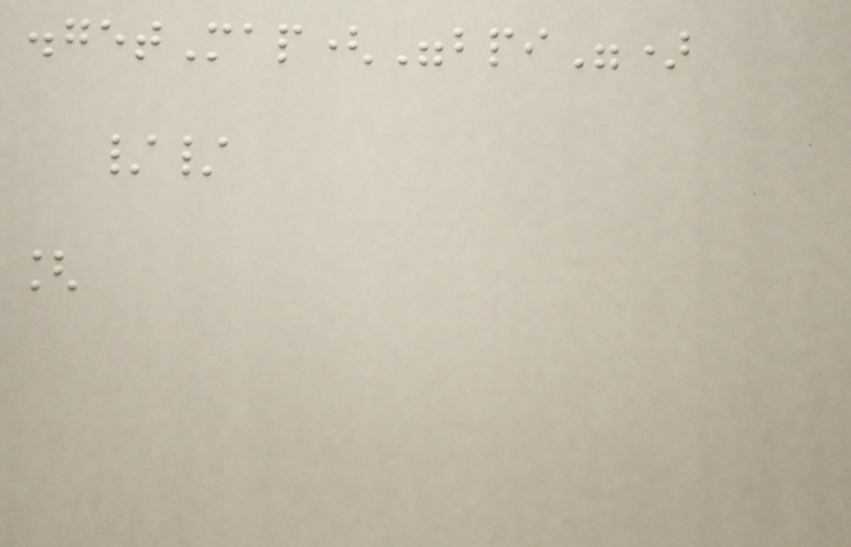.getMap("bpi")
//
[
